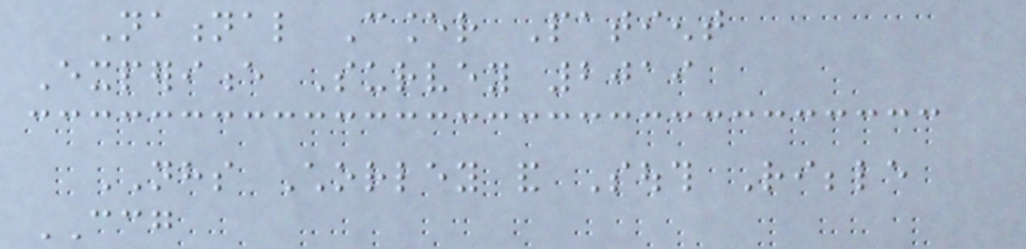National Cancer Patient
Experience Survey 2019
NHS Chorley and South Ribble
CCG
